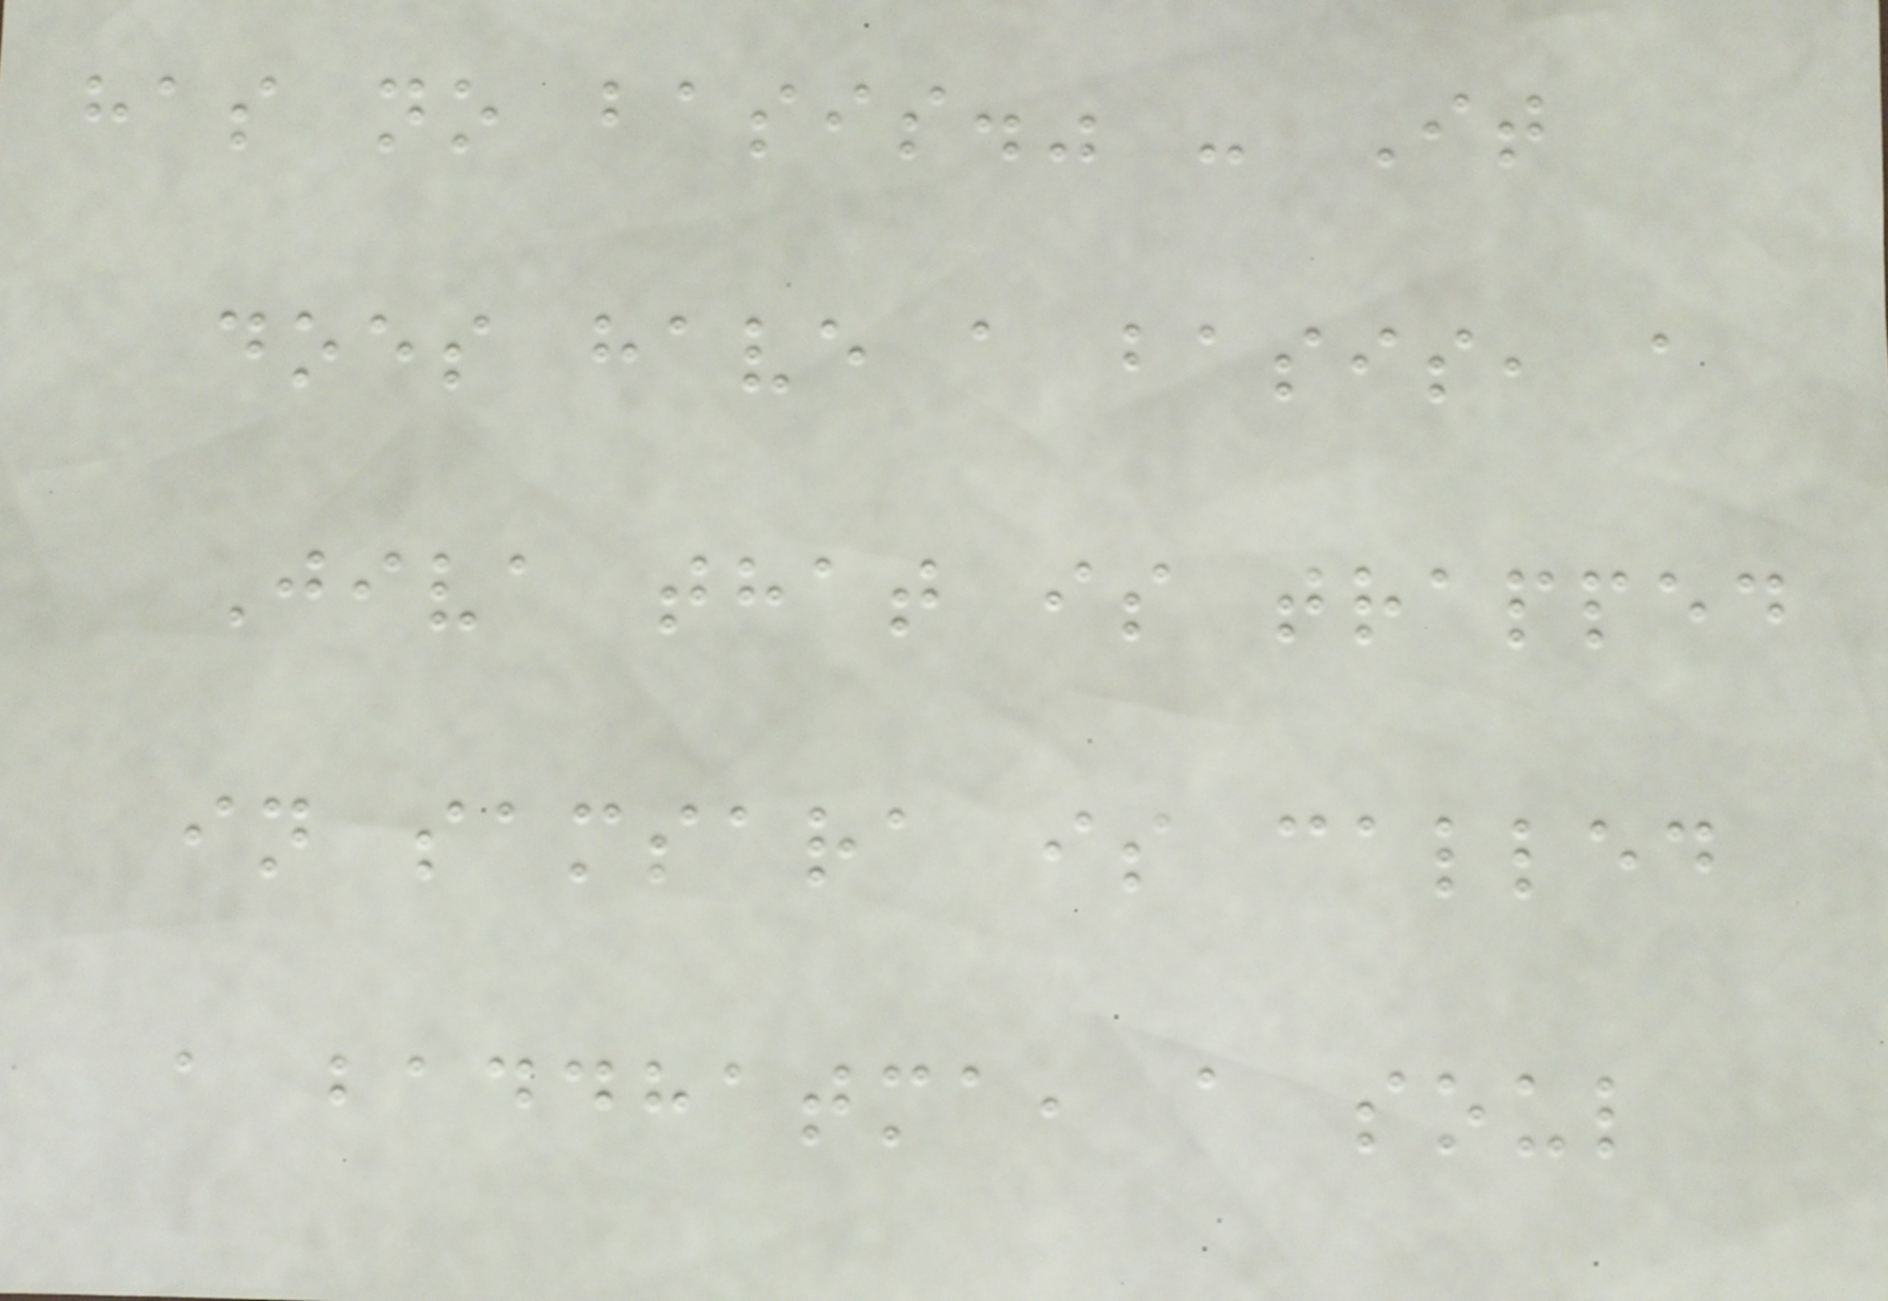has no basis." - It
does have a basis, a
Jiva that is trapped
in samsara is called
a baddhatma, a soul
